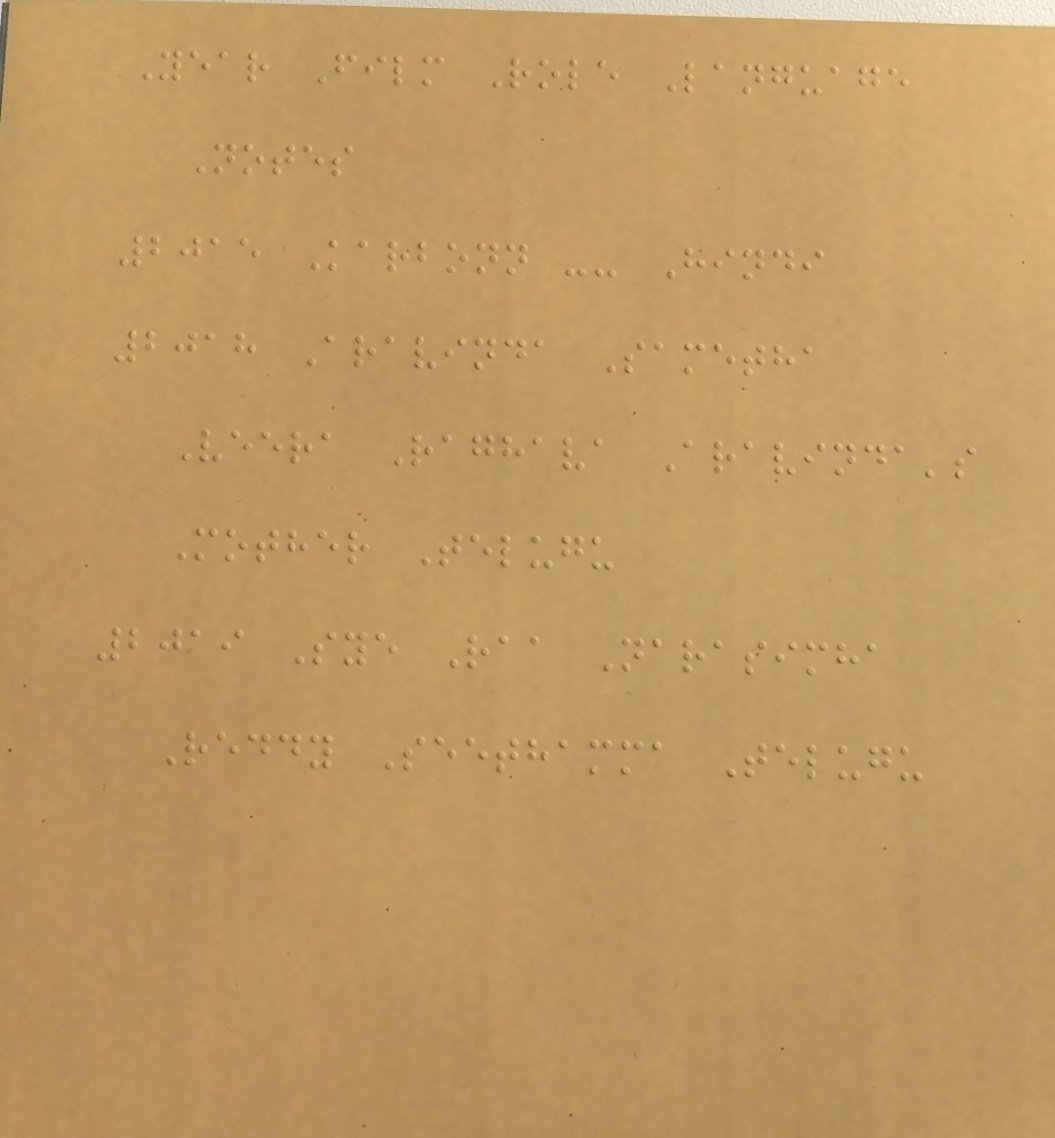Year Film Role Language
Notes
2015 Karbonn -- Hindi
2018 Aravinda Sametha
Veera Raghava Aravinda's
Mother Telugu
2019 Sye Raa Narasimha
Reddy Seethamma Telugu
